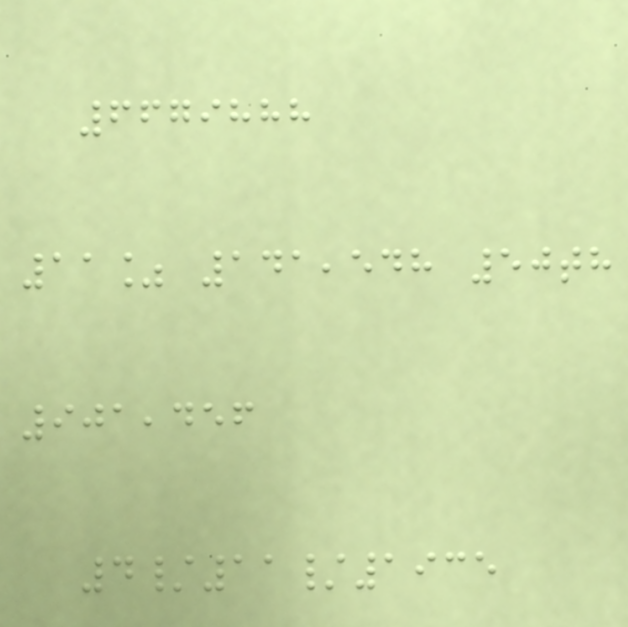6679888
11% 141,548 50th
901,456
4/11/1935
